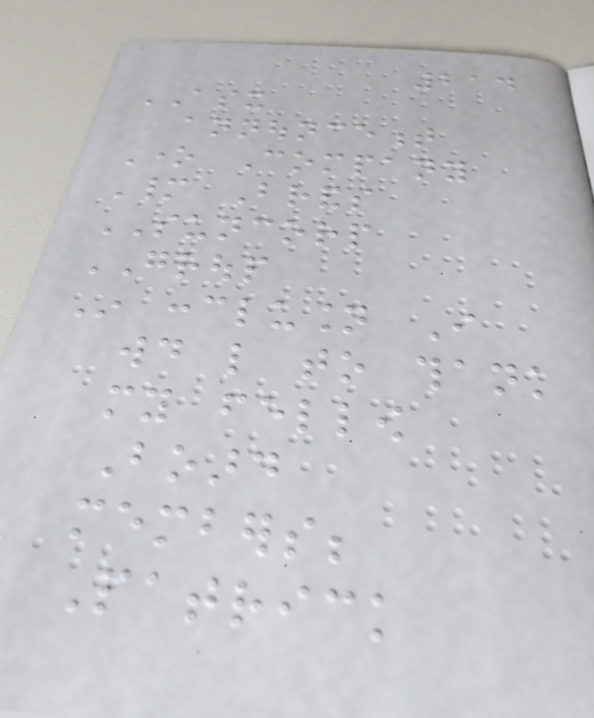214
ASX
announcement
One Company
Many Brands
SUNCORP
GROUP
In conclusion I
would like to thank
my fellow
Board
members;
Patrick
